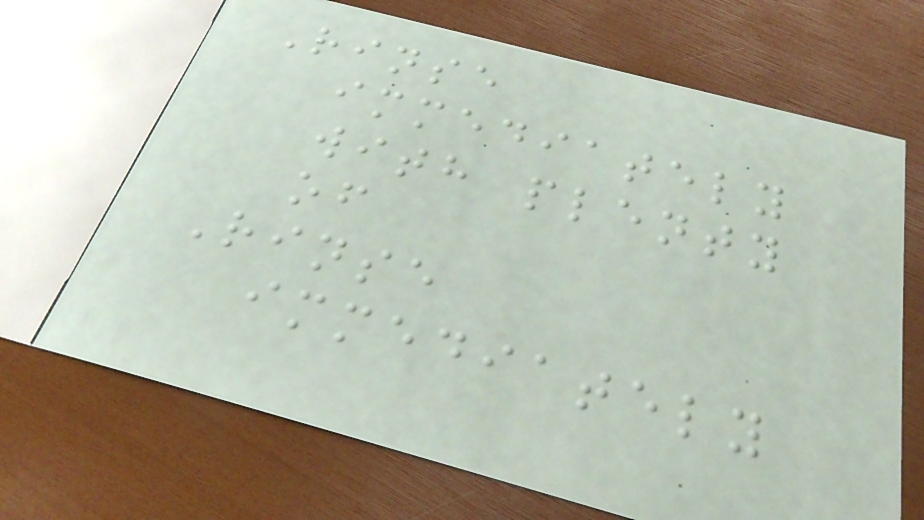Rinse
immediately
with plenty
of
Rinse
immediately
